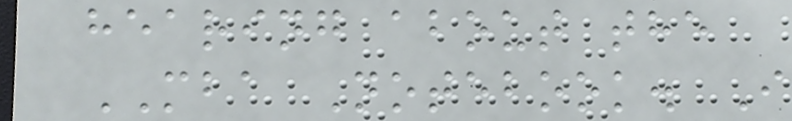hearing about the
MBA Notebook. I
